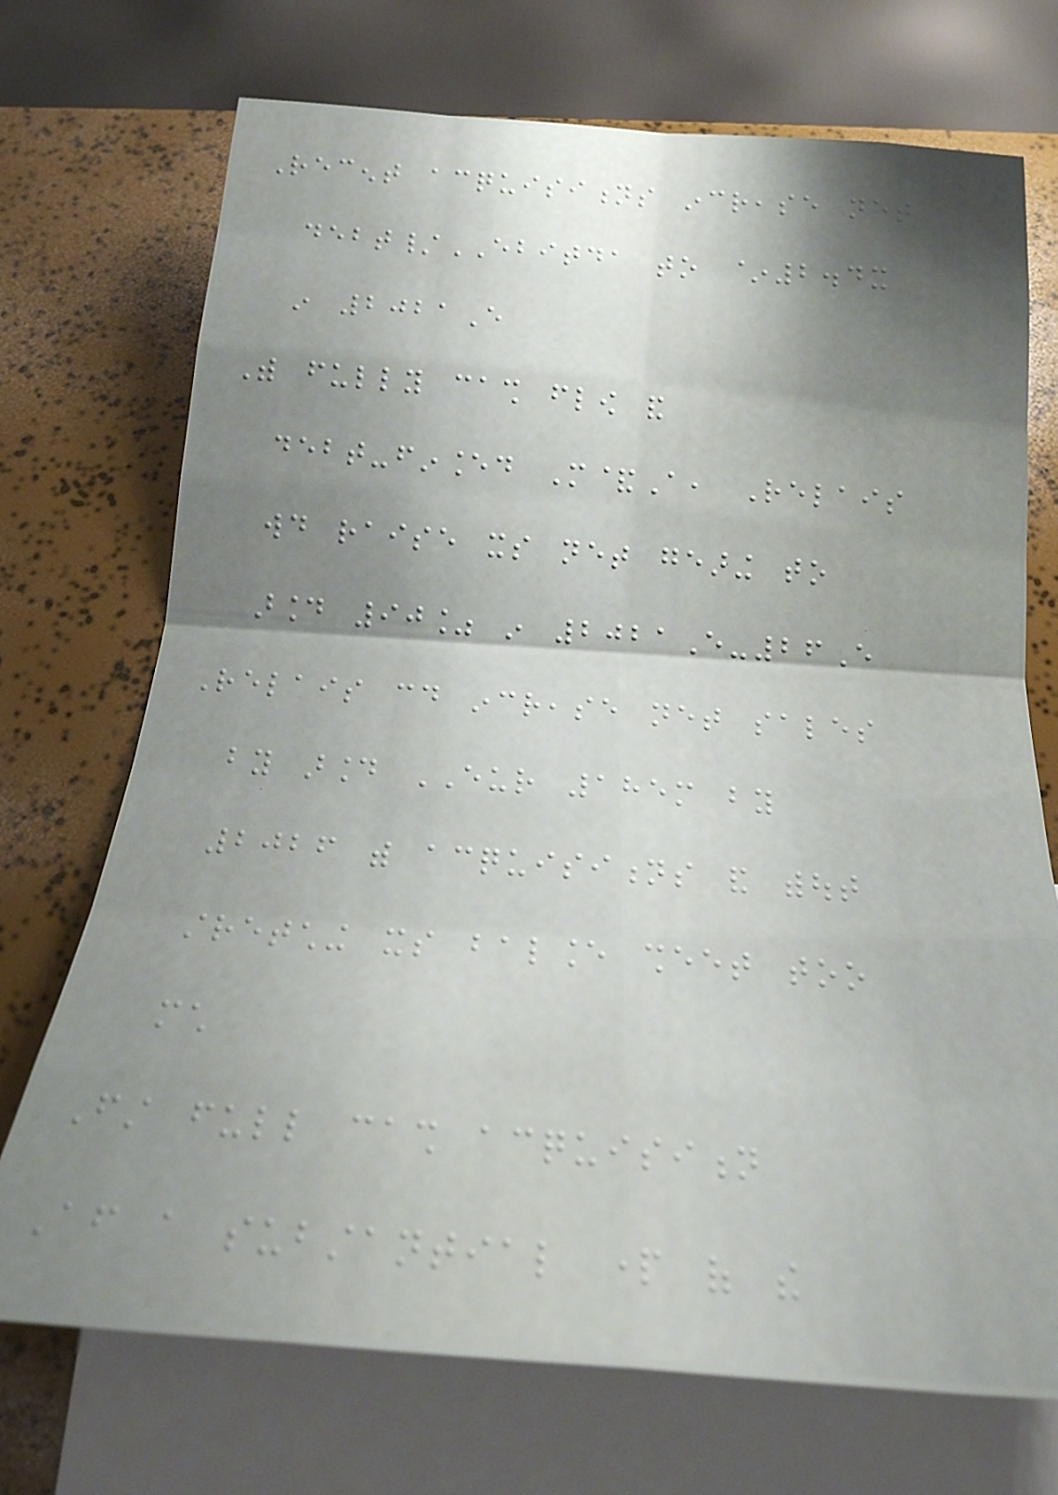Recent acquisitions increase net
debt/EBITDA to ~2.4x
in 2021E
With fully cash flow and
debt-financed M&A, Relais
would raise its net gearing to
around 90% in 2021E-26E
Relais could increase net sales
by around EUR 185m by
2026 with acquisitions and without
stretching its balance sheet too
much
First full cash acquisition
After a substantial part of the
